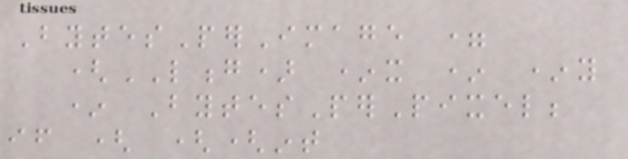BytesPerImage =
(LONG) *x * *y
* BytesPerPixel;
if ( ((int
